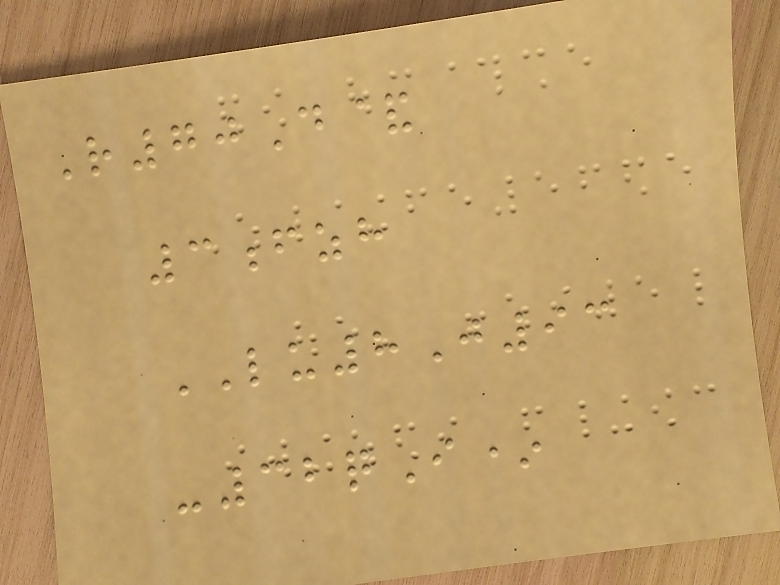R70D&
3fzh
LU8J93
-32qI*
